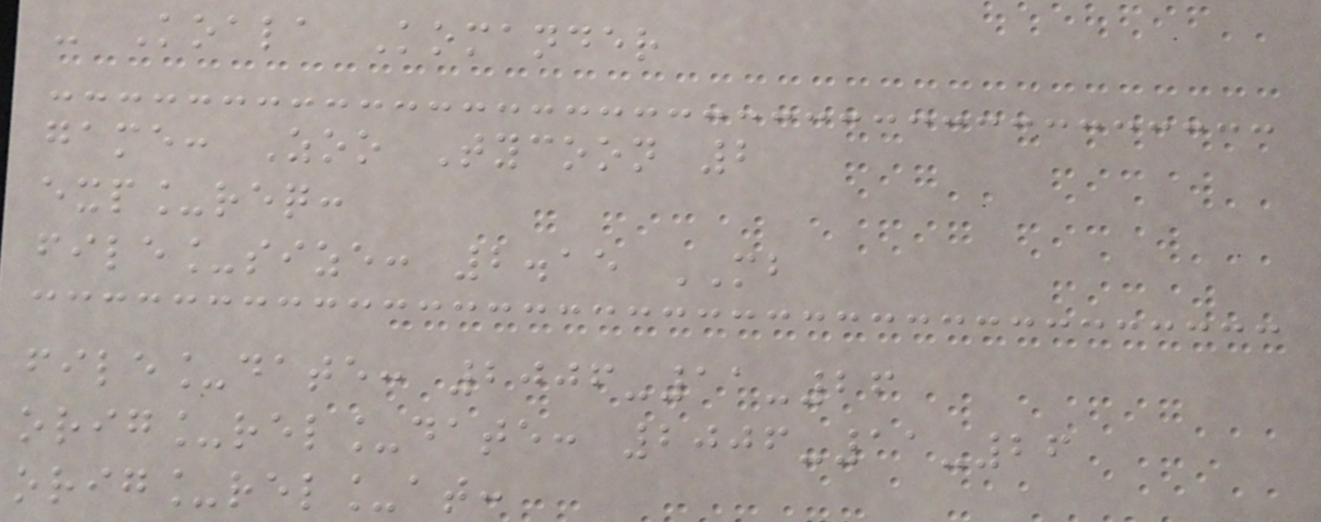- Koala Komander
game: Zoo Tycoon 2
exp_req:
file_size: 2.15 MB
file_date: 2006-11-26
orig_rel_date: 2006-11-26
orig_rel_at:
